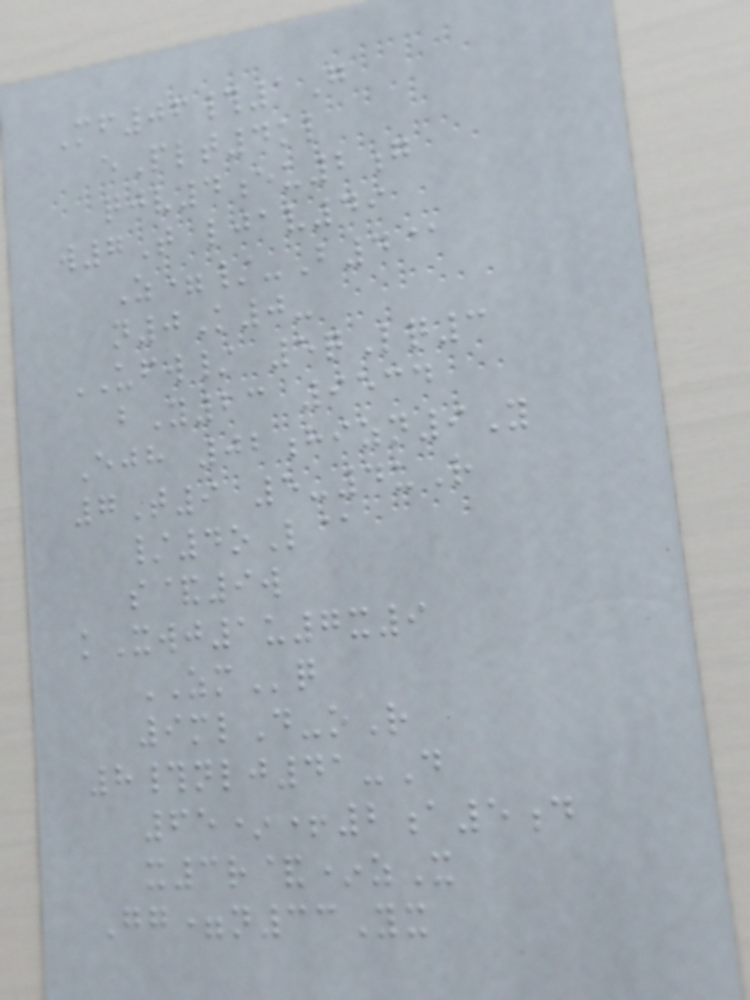Mf06#1G
ePlt4kl
qjv4eu2g
w7T ljav49
Z=/-B4@
n0K0-
UFW/ 5qLq3
bY23 9534
Ejh 02hizn9Y
7T9 5-4uR
/4oL@
s&9w
kXwj1u7x9
ZMq
9mlD-oR
8#nlj41-D
65*+2a5d
x3r&*zX
Gg=n33Yx
